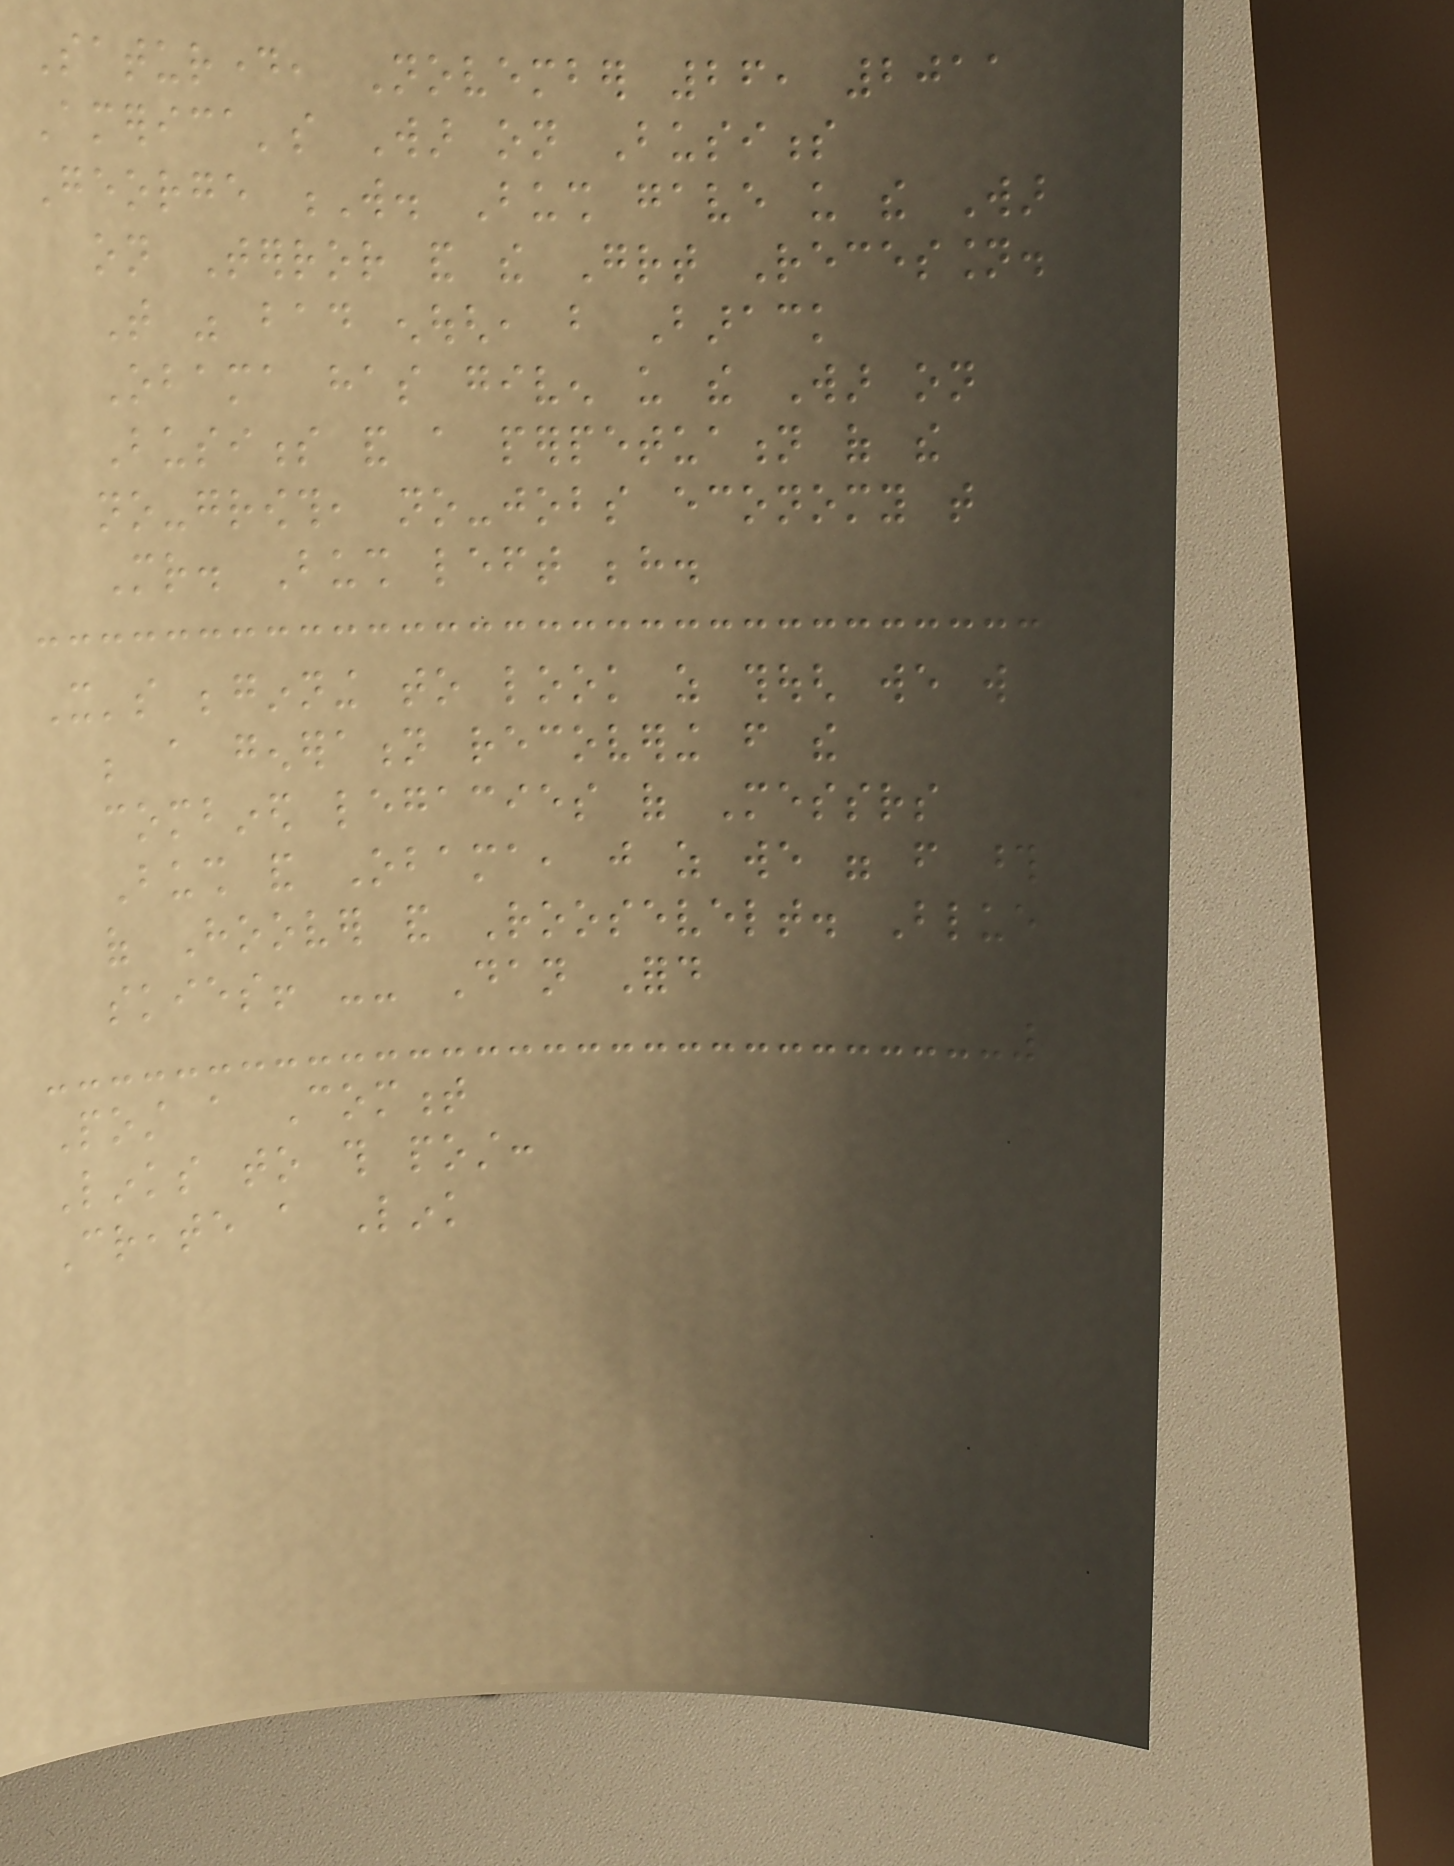Saturday, November 26, 2011
America's War on Business
George W. Bush gave us the War
on Terror and the Great Recession.
That was bad enough, but Barack
Obama has given us the War on
Business and a perpetuation of the
no-growth, no-jobs economy that
Mr. Bush left behind.
It's beginning to look as though we will
be a generation recovering from the
combined legacies of Messrs
Bush and Obama, just as we were from those
of Hoover and Roosevelt. Blue
skies! -- Dan Ford
Post a Comment
Links to this post:
Create a Link
